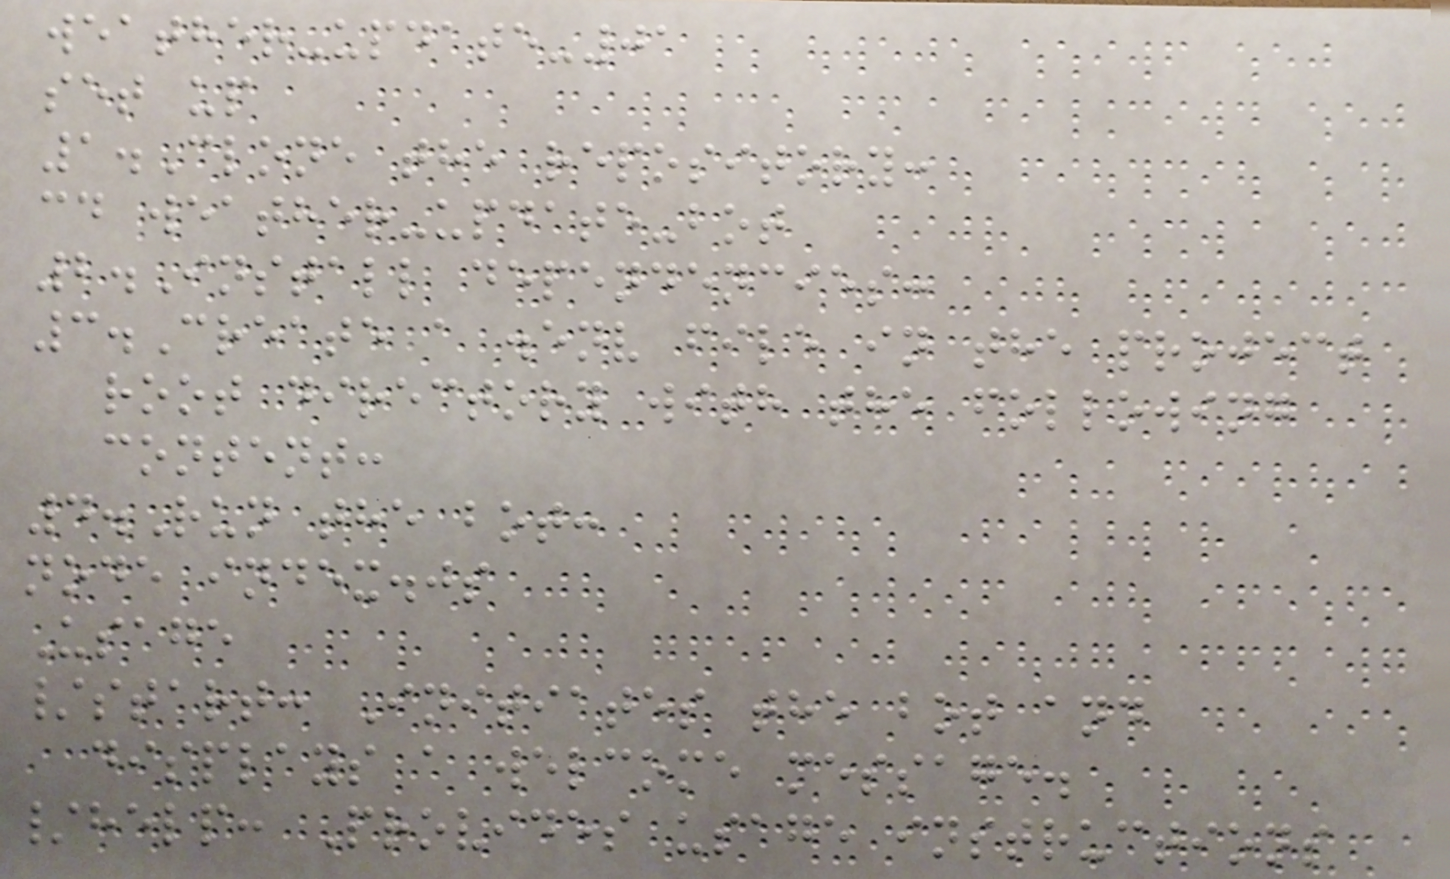weather-update-01
set up
1.Clone the repository:
cd weather-update-bot
2.Install dependencies:
3.Create a .env file in the project
root directory with the following
content:
4.Run the bot:
node index.js
Usage
/start: Initiates the bot and
displays a welcome message.
/help: Provides usage instructions
